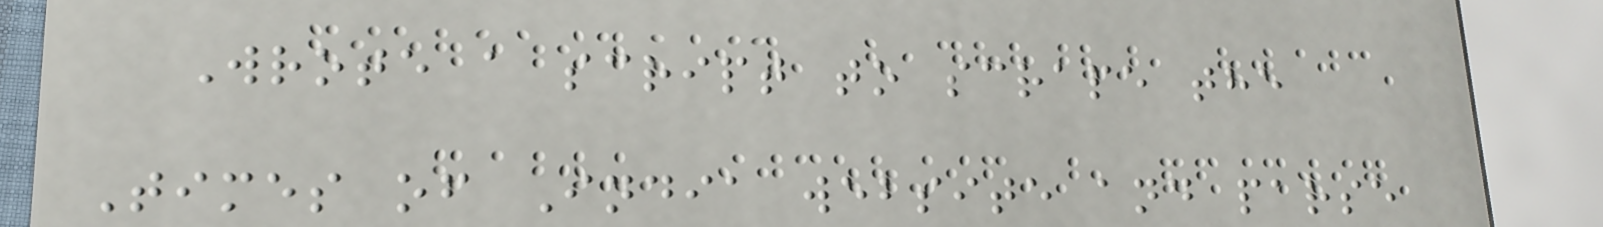Wrote a script to scrape the
Times of India website and parse
